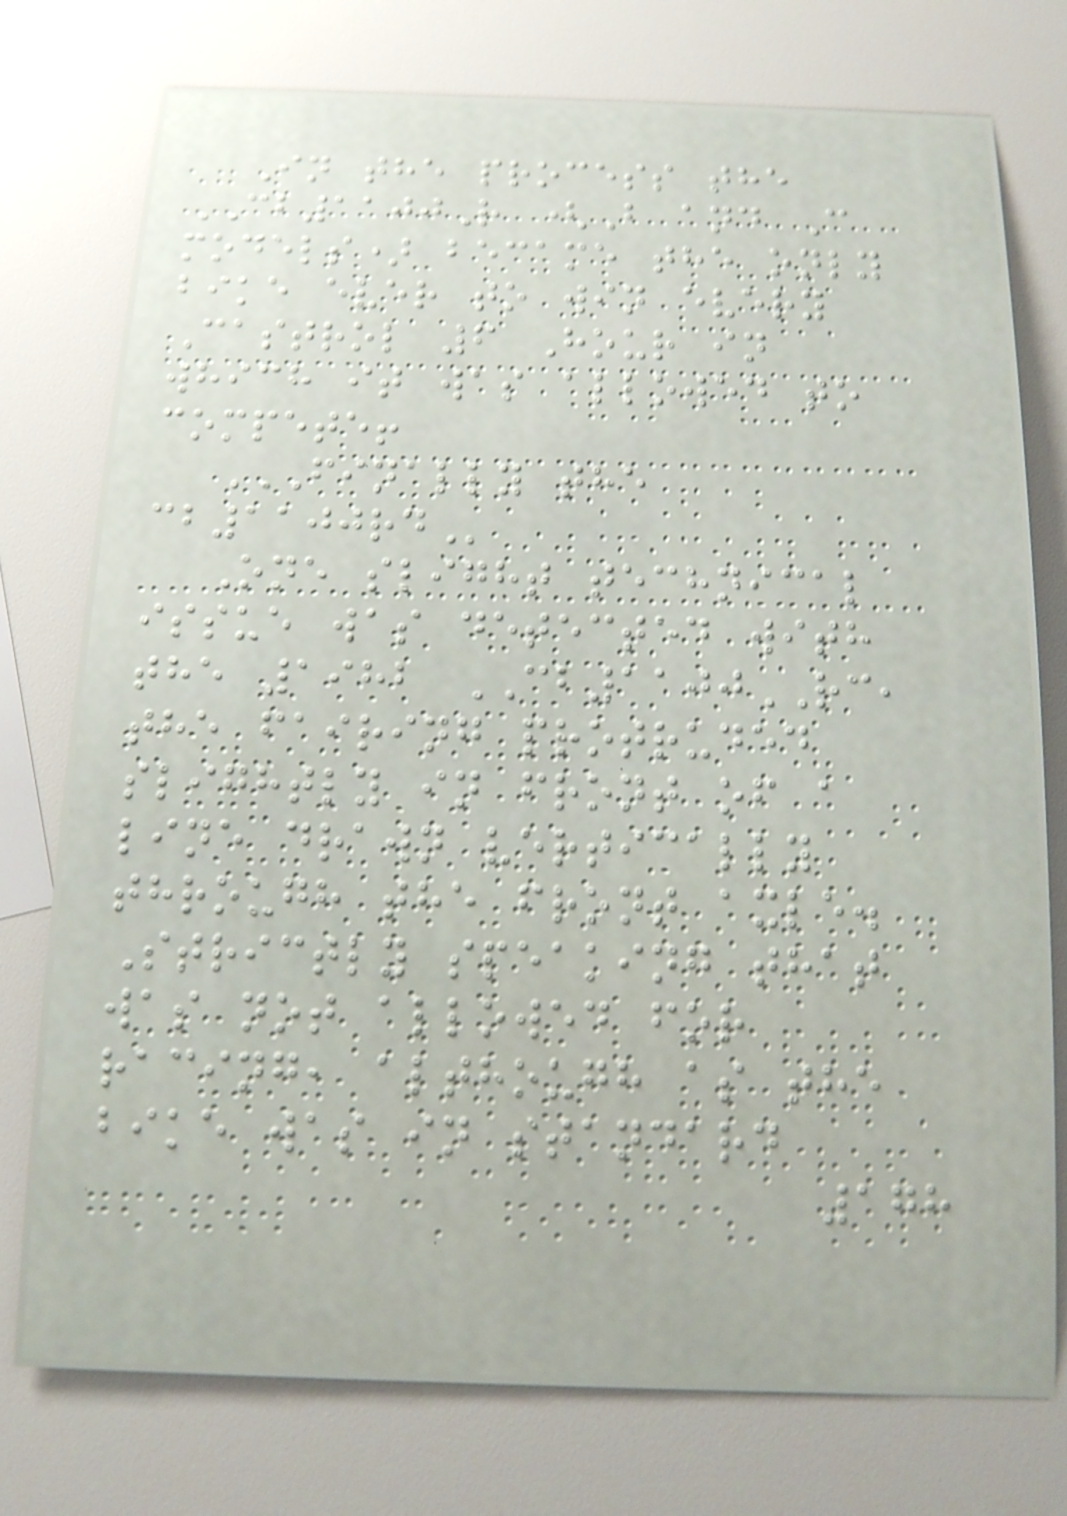In the process the
CB1100R (B and C
models) became the only
bike ever to win every
Castrol 6 Hour in
which it was allowed to
compete!
FINALLY THE
CB1100RD
One slight technical
issue was detected with
the 1982 CB1100RC,
the fairing protruded
slightly in front of a
line drawn vertically
through the front axle.
Strictly speaking that
was not allowed for
racing, although as the
bike was in standard
178
